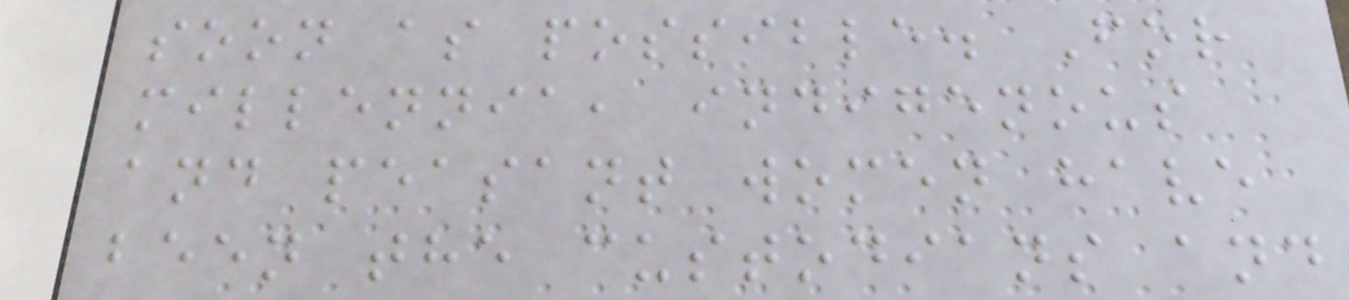soon as possible. For
millennia, indigenous
and peasant women have
been the custodians and
